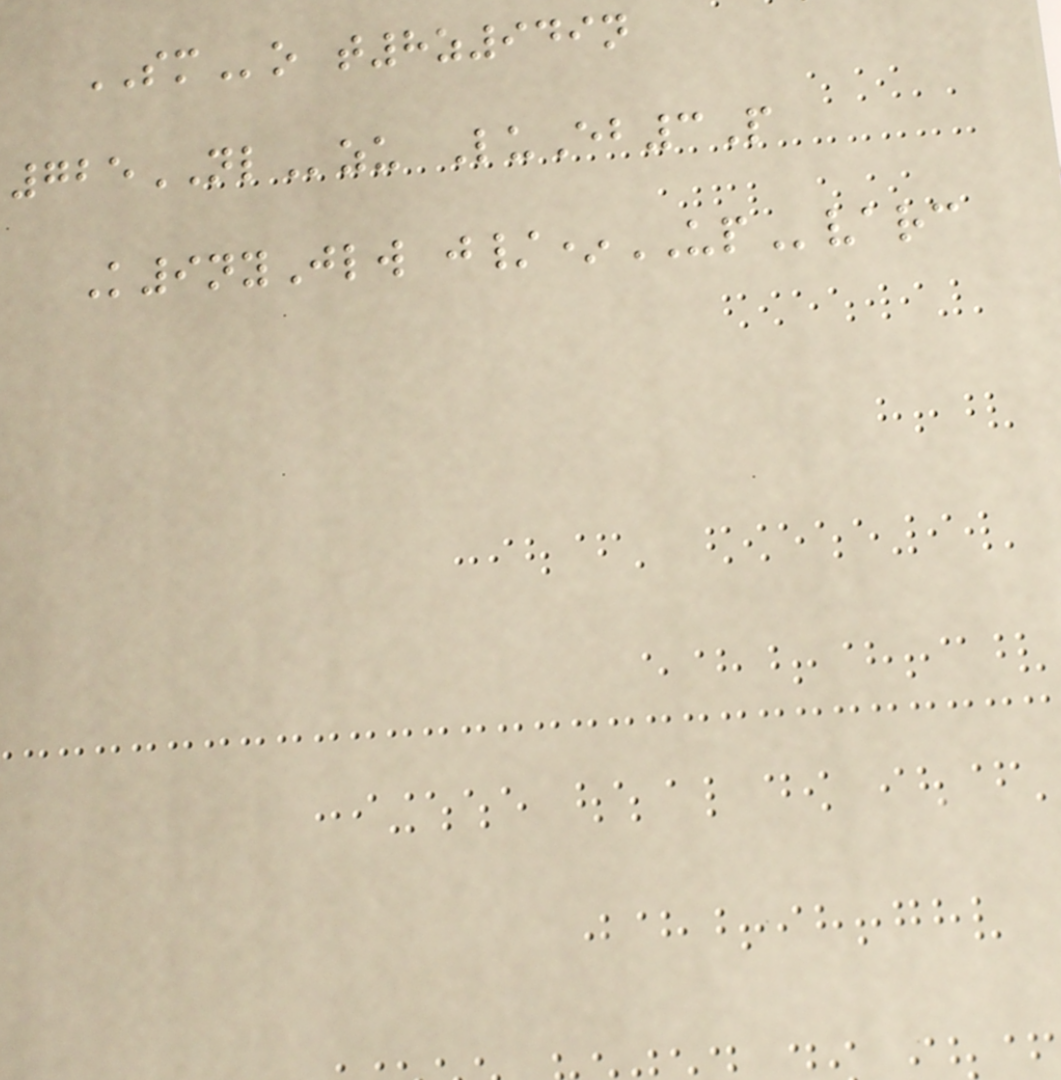SMo t8z949n
725NLzu LuEb3P
K9nyJlw j/*UPvarc
